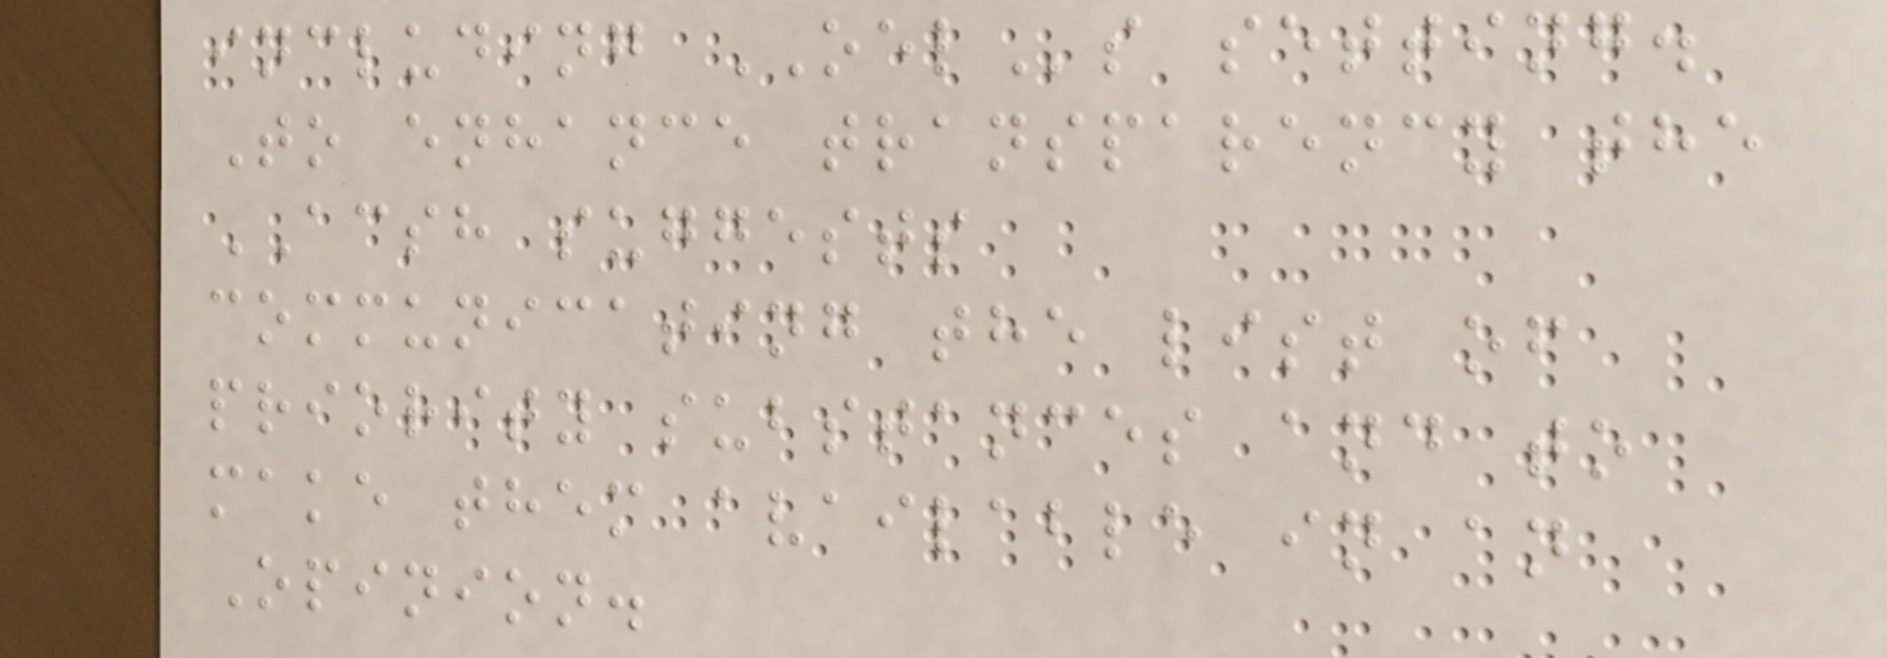including OELs setting.
To enhance transparency the
ACSH suggests
communicating the list of
priority substances and to
make them available in an
Opinion.
